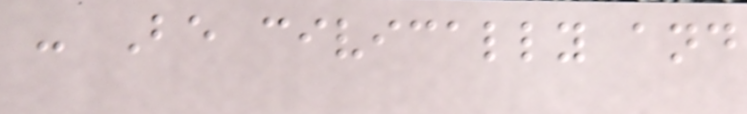- Be civically and
